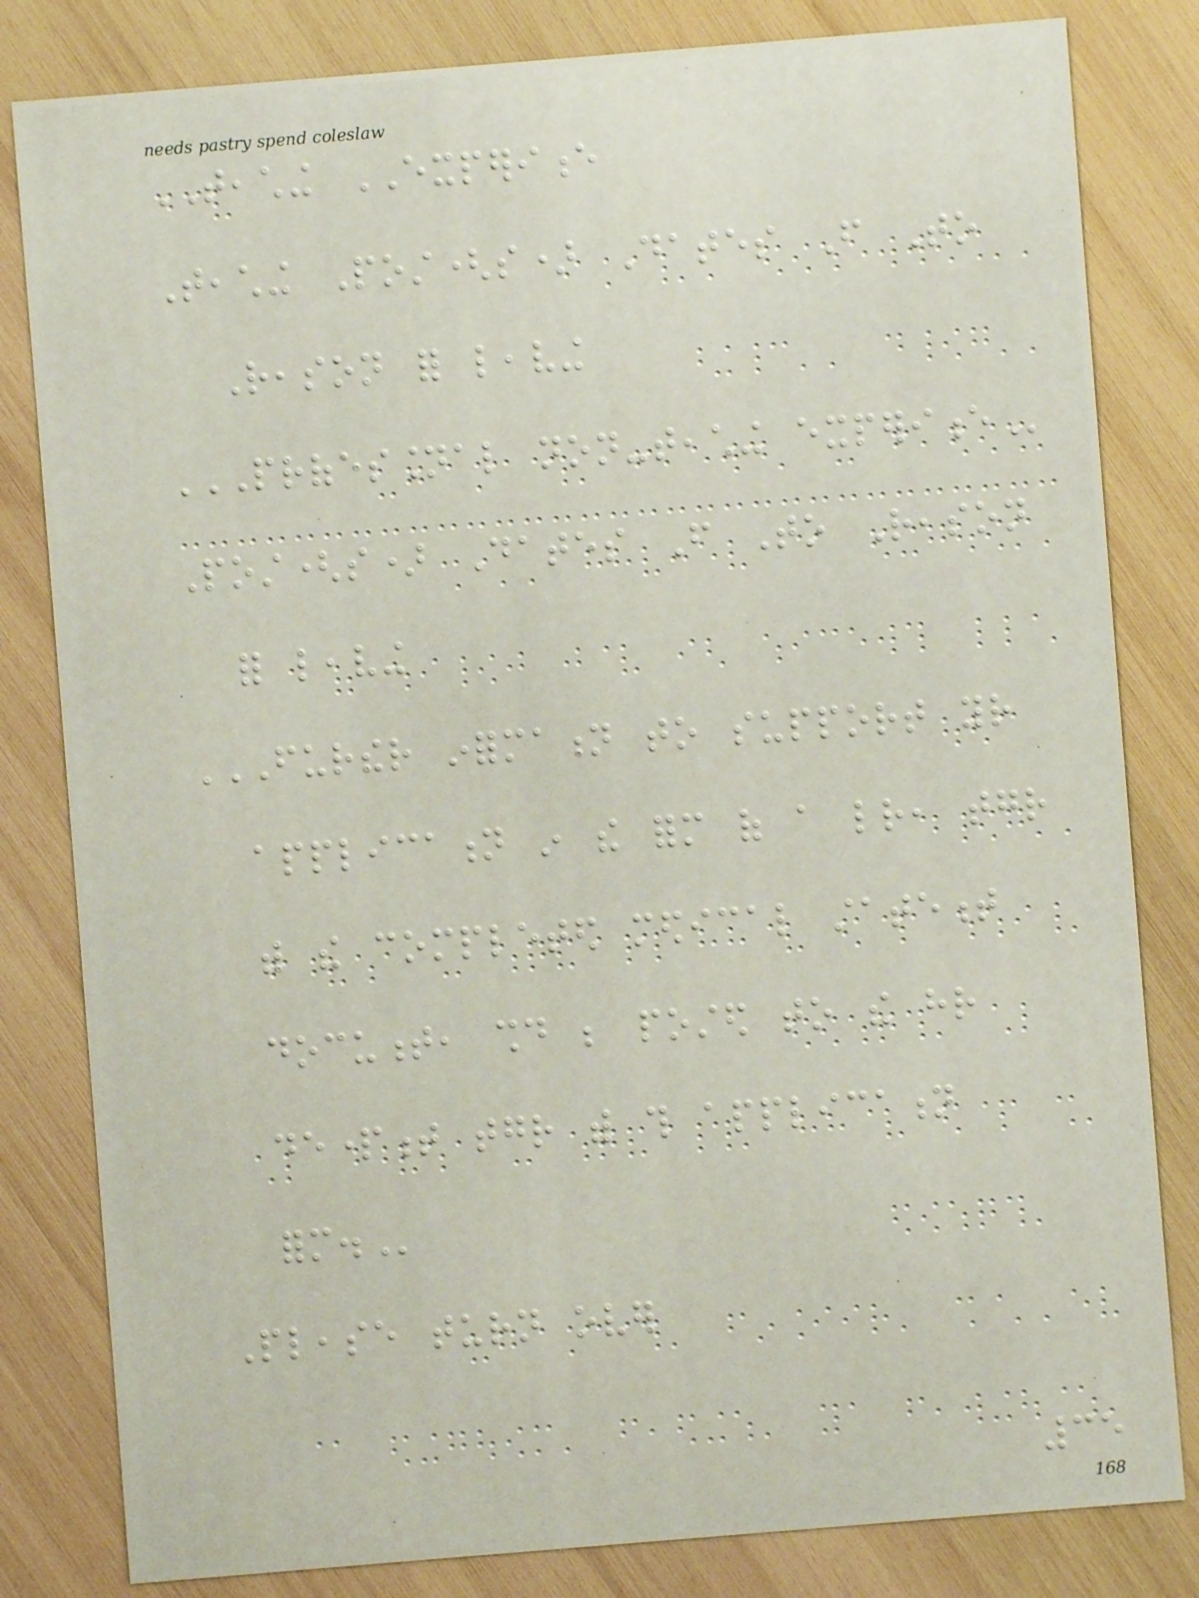TEACHING EXPERIENCE
Teaching Post(s) Dates From To
Reason for leaving
PROFESSIONAL NON-TEACHING EXPERIENCE
Post(s) Dates From To Reason
for leaving
FURTHER INFORMATION TO SUPPORT YOUR
APPLICATION IN THE FORM OF A LETTER, TOGETHER
WITH THE COMPLETED MEDICAL STATEMENT
DOCUMENT, SHOULD BE POSTED TO THE HR
DEPARTMENT TOGETHER WITH THIS APPLICATION
FORM.
Please turn over
35
